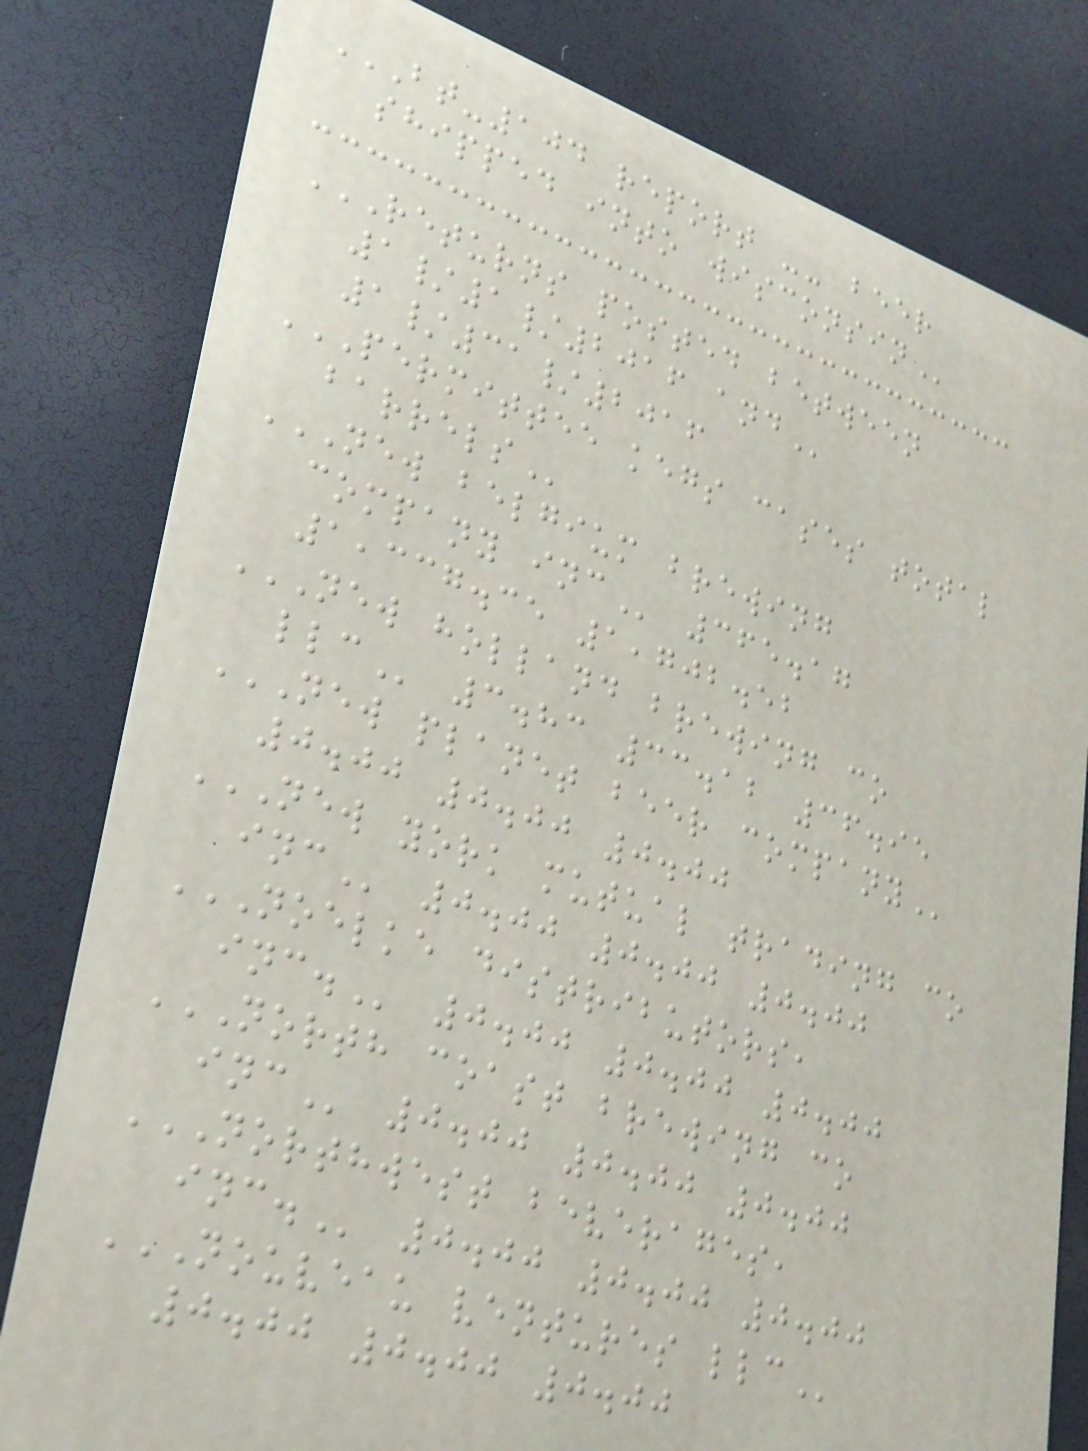BT-104 REPORT -- BEER
SHIPPED INTO WISCONSIN
RETURNS POSTED BETWEEN
1/1/2016 AND
1/31/2016
PERMITTEE KEGS CASES TOTAL
BARRELS
NEW BELGIUM BREWING
COMPANY INC 365.17
1,337.35 1,702.52
NEW HOLLAND BREWING CO
LLC 3.83 33.12 36.95
NEW PLANET BEER COMPANY
0.00 0.00 0.00
NEW YORK MUTUAL TRADING CO
INC 0.00 0.00 0.00
NOELKE DISTRIBUTORS,
INC. 0.00 0.00 0.00
NORTH COAST BREWING CO
INC 0.00 0.00 0.00
NORTHWEST BEVERAGES,
INC. 0.00 0.00 0.00
NOUVEAU VENTURES LLC
0.00 0.00 0.00
